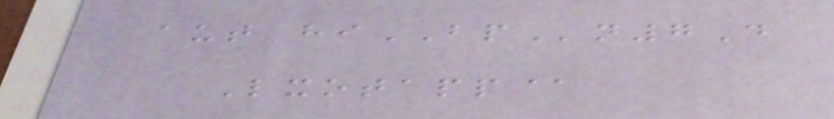aut hiBPn7D
Lxotapp@
